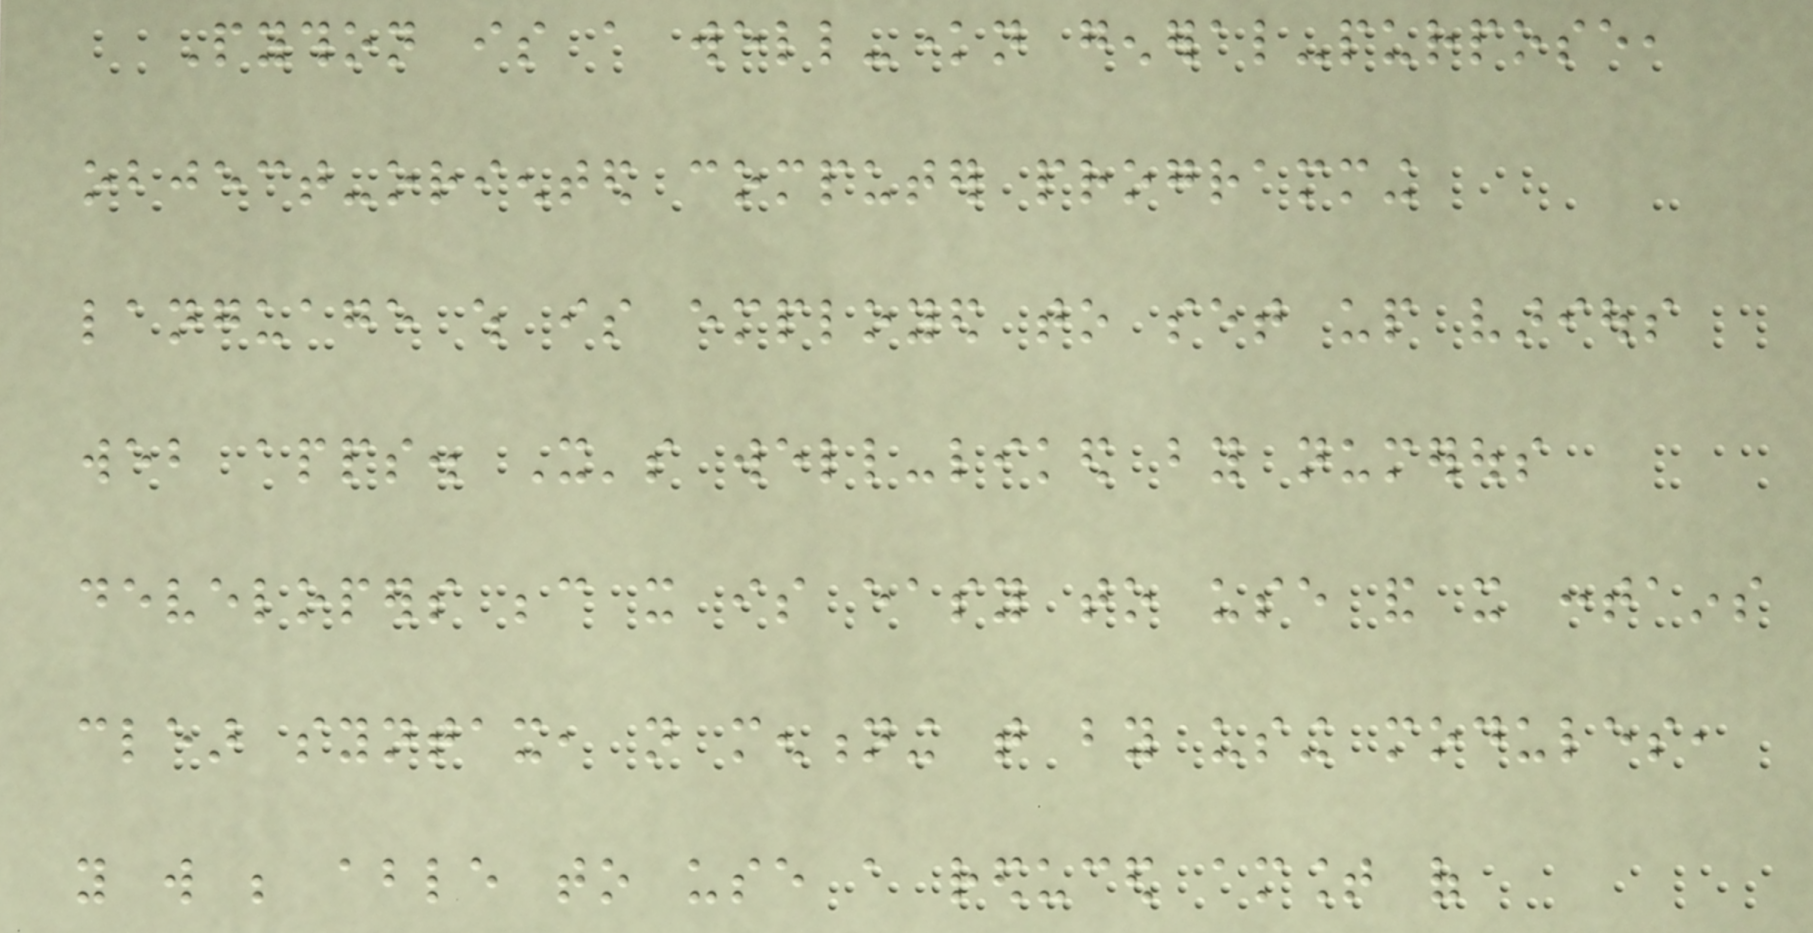Python is a well-known general-purpose,
object-oriented computer programming
language which is employed to set up various
web apps. It's well-liked by numerous
developers because it is easy to use and it contains
clear syntax, not mentioning that by using modules,
you will be able to use a reduced amount of
